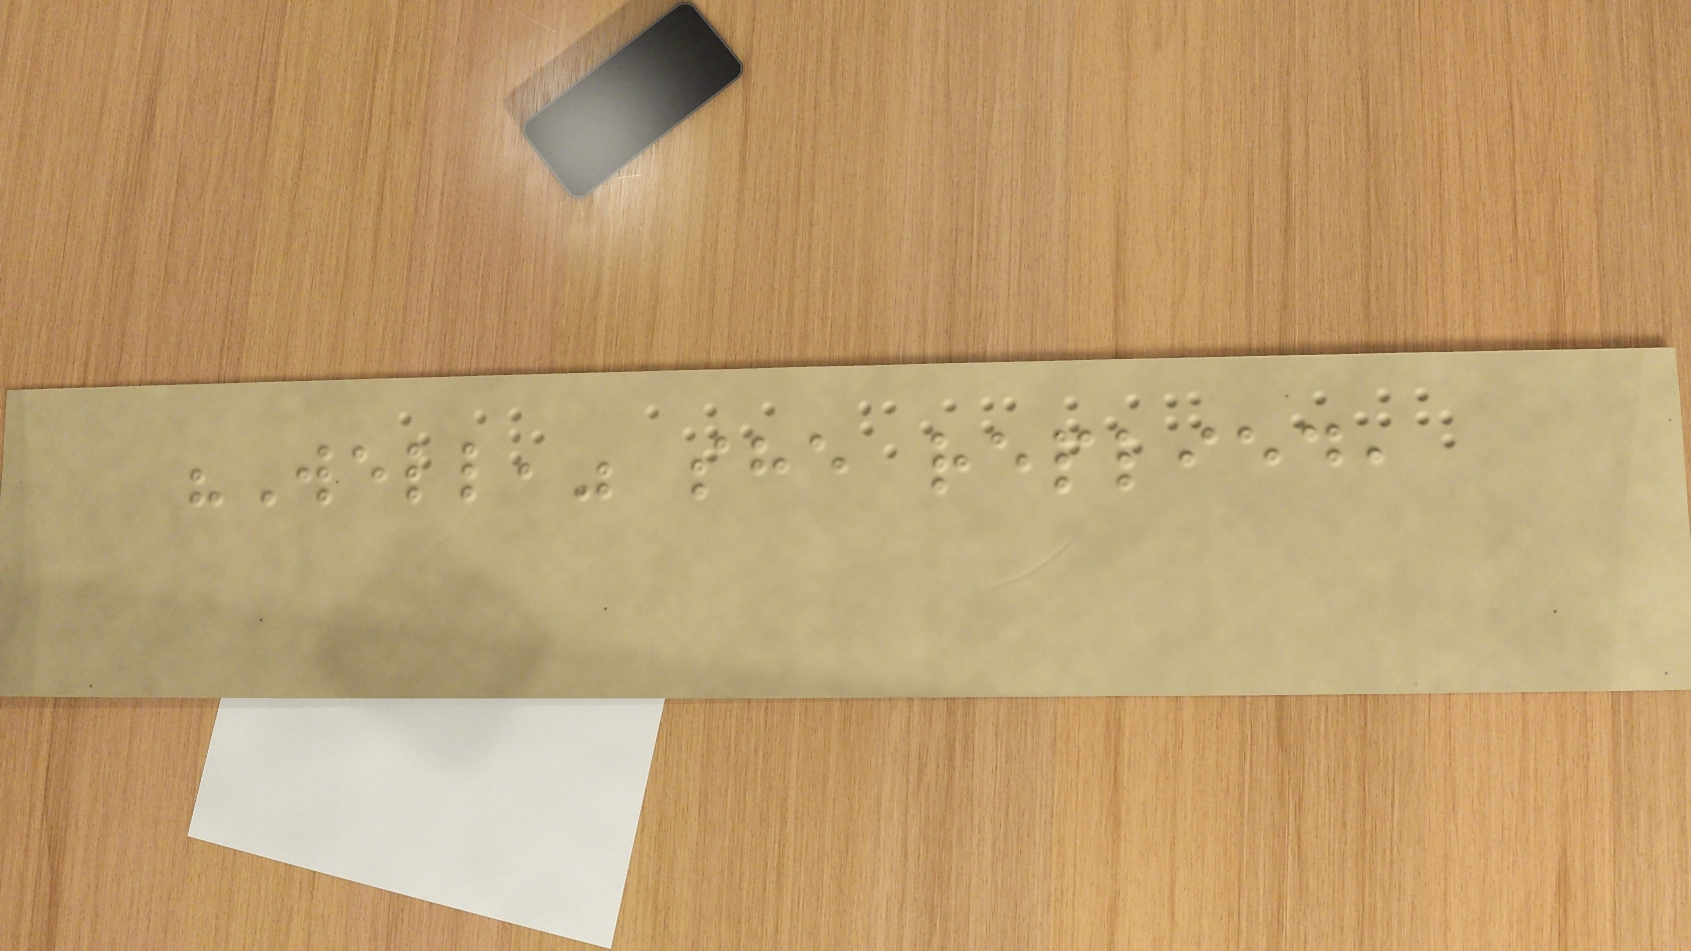"Well," she replied,
